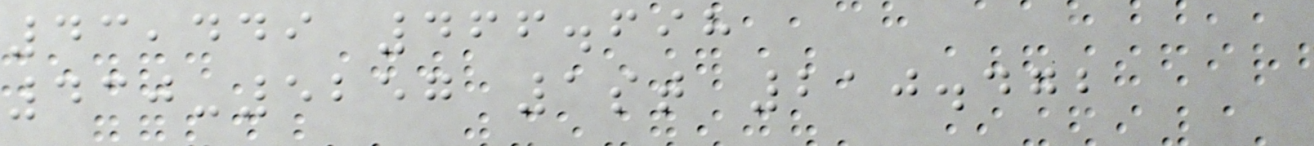43,449 466.698
430-5257 1st 210.472
